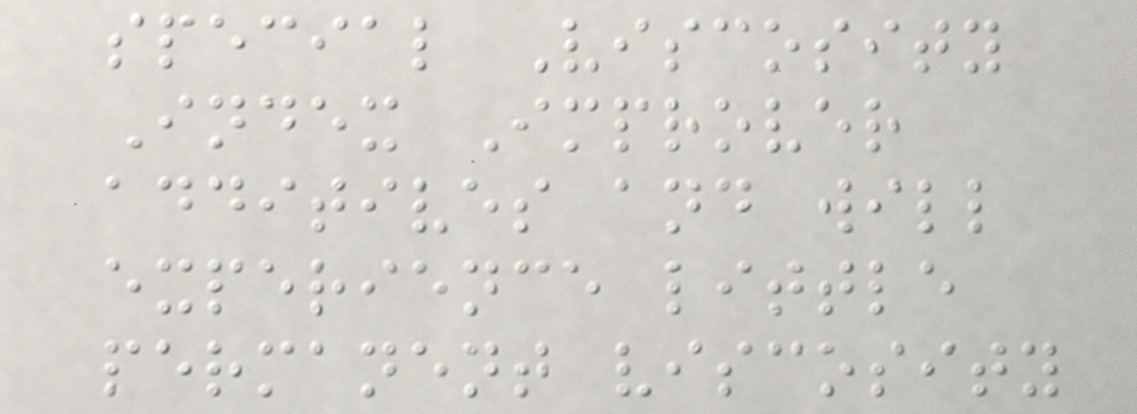special Viscosity
Index Improver
additives and will
experience little
permanent viscosity
